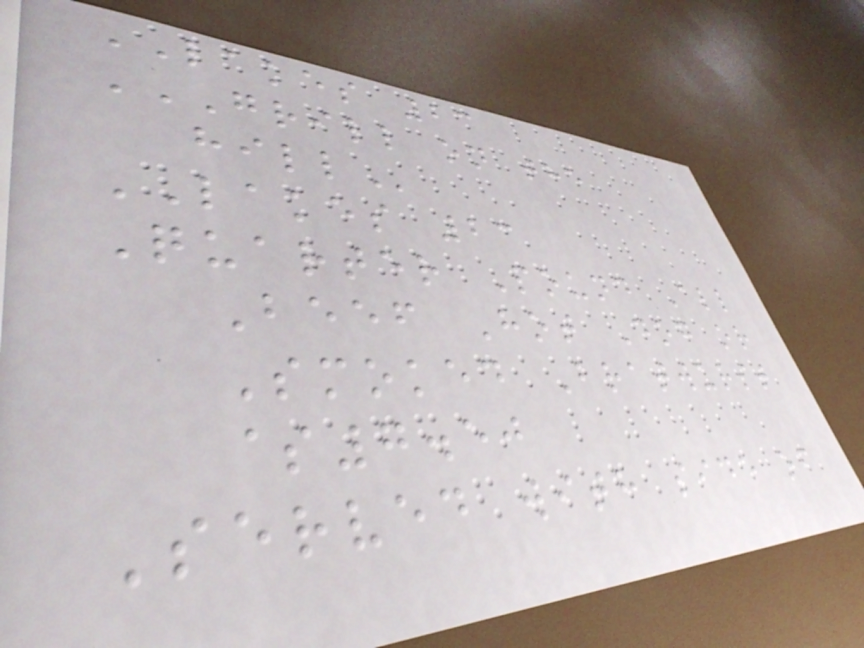LAKES 23
GRILL ON THE
HILL
LAKES 23
Quarter Pound All
Beef Hot Dog or
Smoked Bratwurst
$7.50
Served with side of
